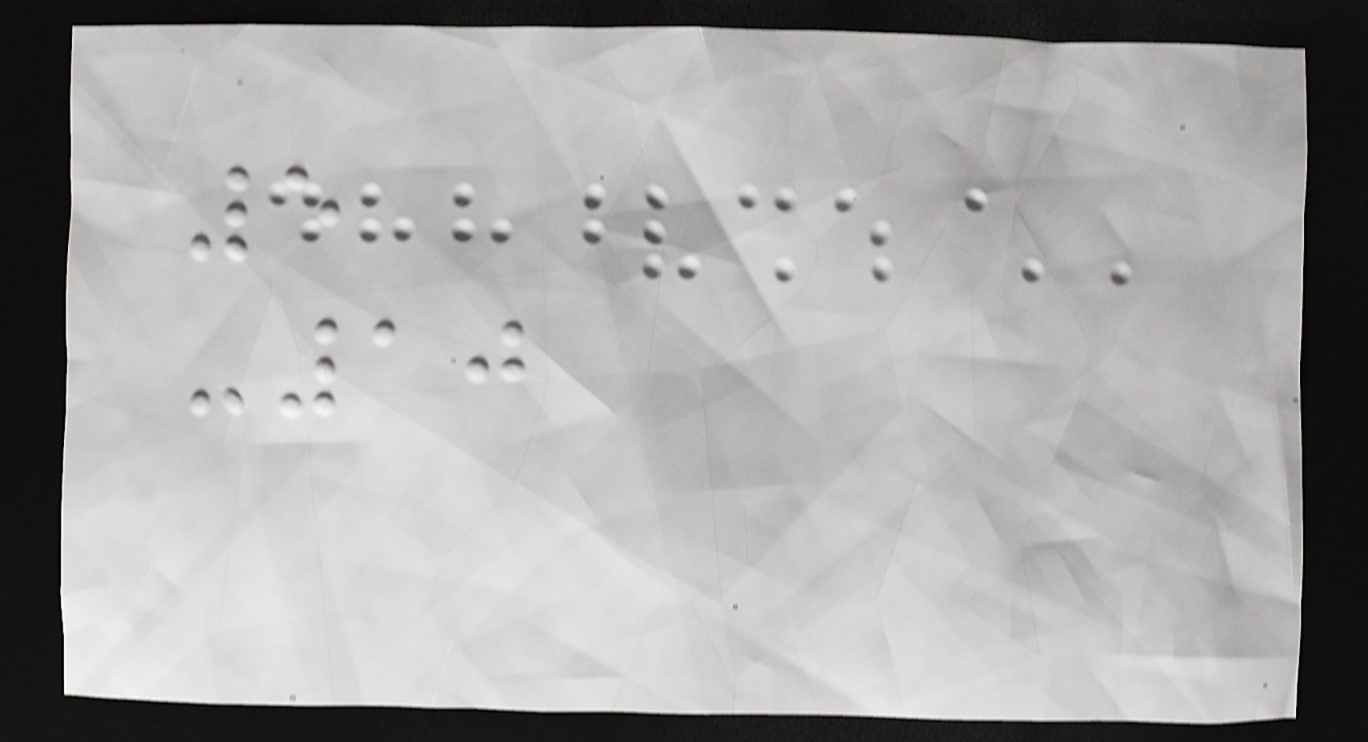5
-10
